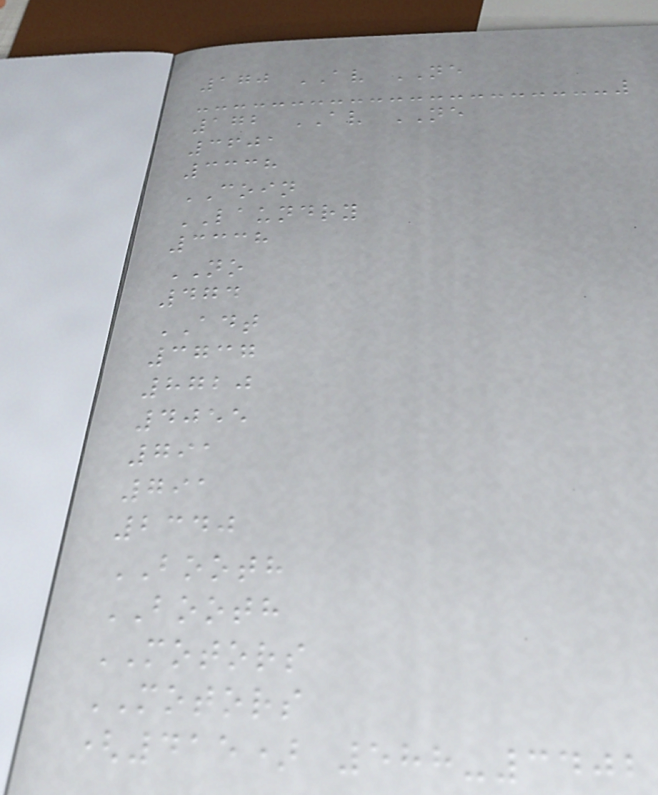170 AV NE
172 AV NE
3601
3338
COIN
LAUNDRY
3338
NO
474
ADT
3737
8720
4055
791
791
2340
BOOTH
BOOTH
MOTORS
MOTORS
(415) 588-3402
